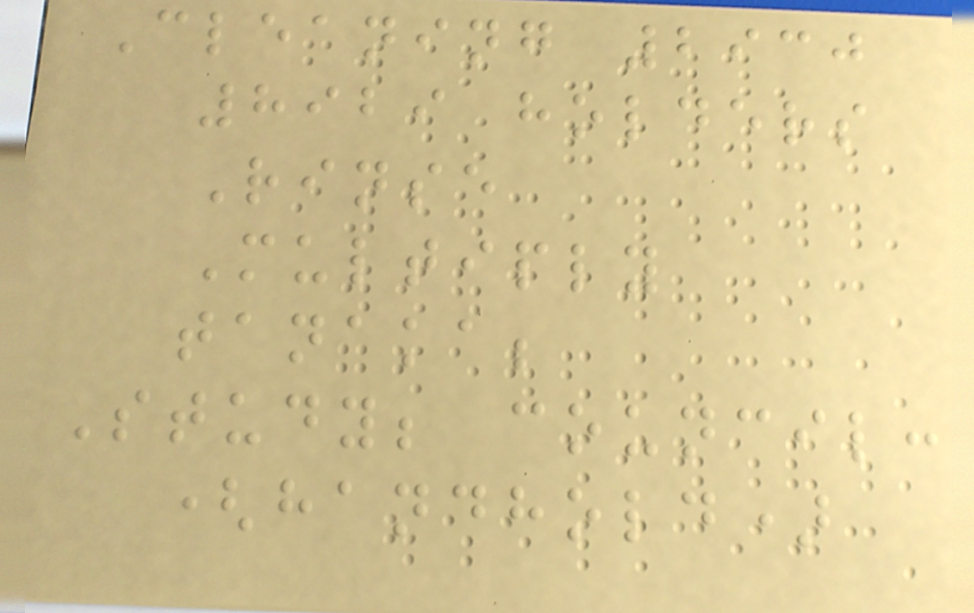Cleaning 2930
8929 holders
Rinse
Multiply
tanaka;
Study; council:
(handhold)
